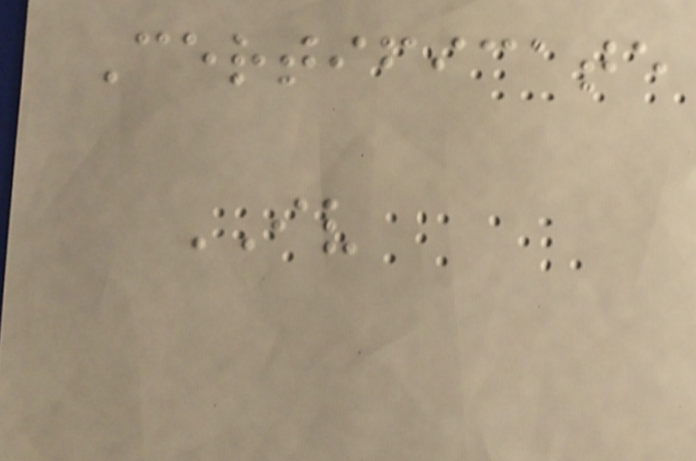Certificate
IV
